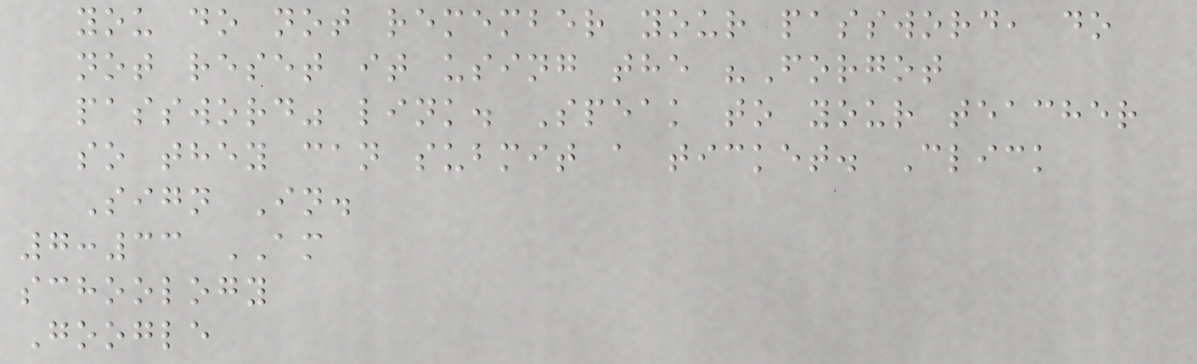you do not remember your password, do
not reset it using the "Forgot
password" link. Speak to your teacher
so they can submit a ticket. Click
Sign In.
7:33 AM
schoology
Google
